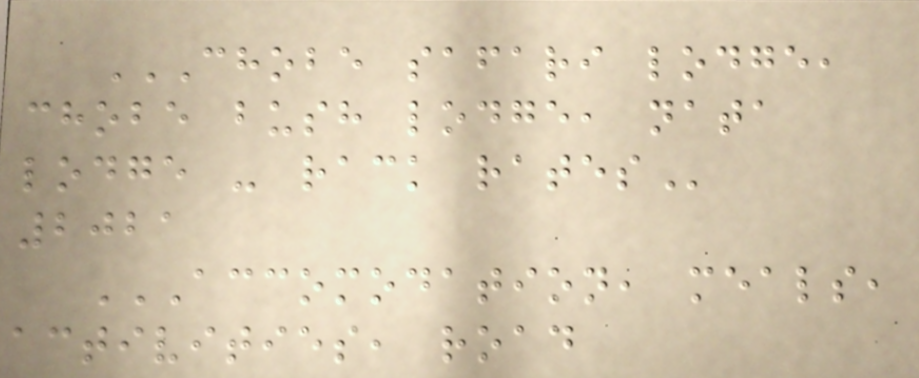CHOBE SAFARI LODGE,
CHOBE BUSH LODGE, NATA
LODGE - RACK RATES
2021
ACCOMODATION, MEALS,
ACTIVITIES, ROAD
